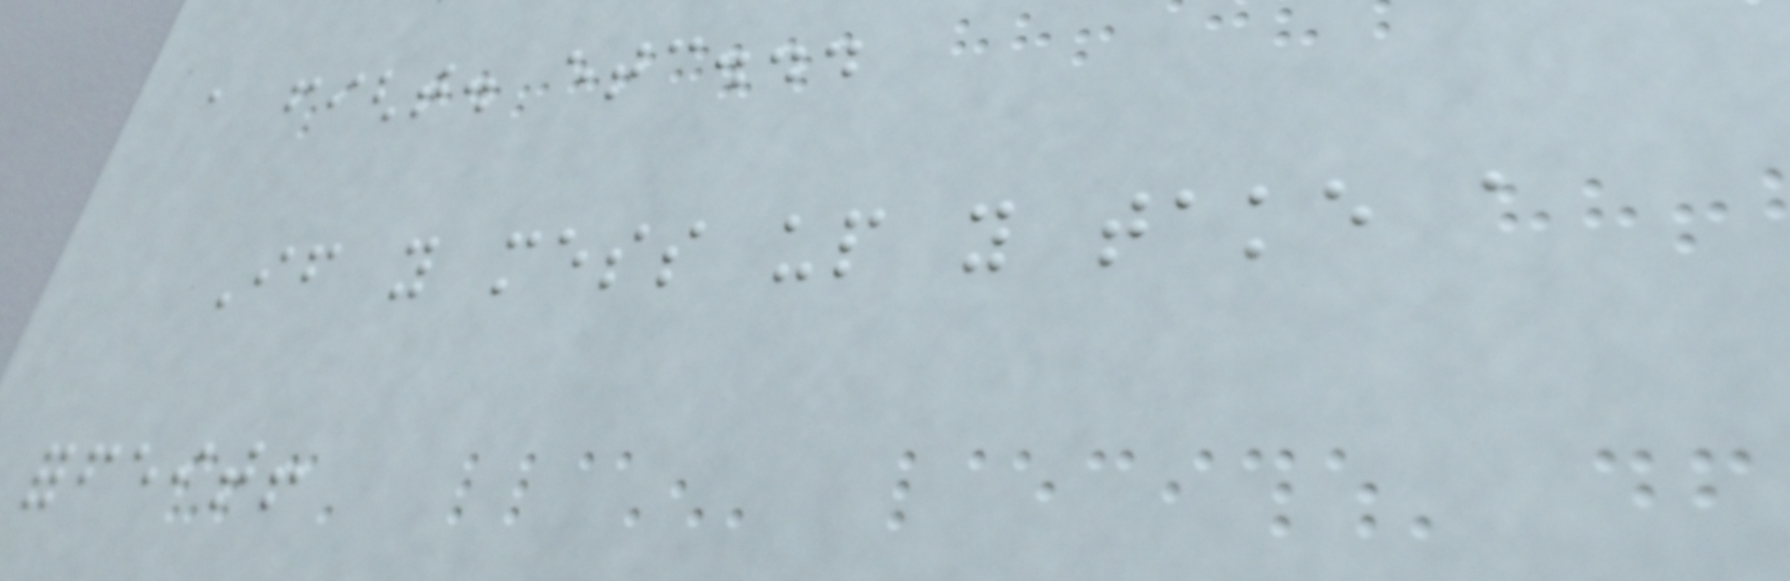a fight. etc...
If you mess up you take a
forfeit!
